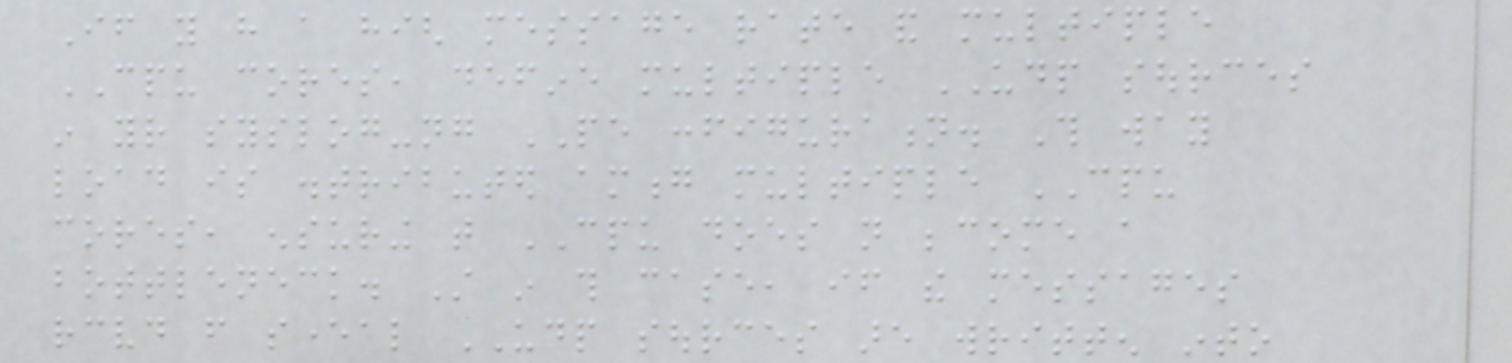If you have a high message rate and multiple
CPU cores, define multiple UDP sources
in your syslog-ng PE configuration. This way
load is distributed among multiple CPU
cores, ensuring that CPU does not become a
bottleneck. Still in this case, if the messages
received from several UDP sources are written into
